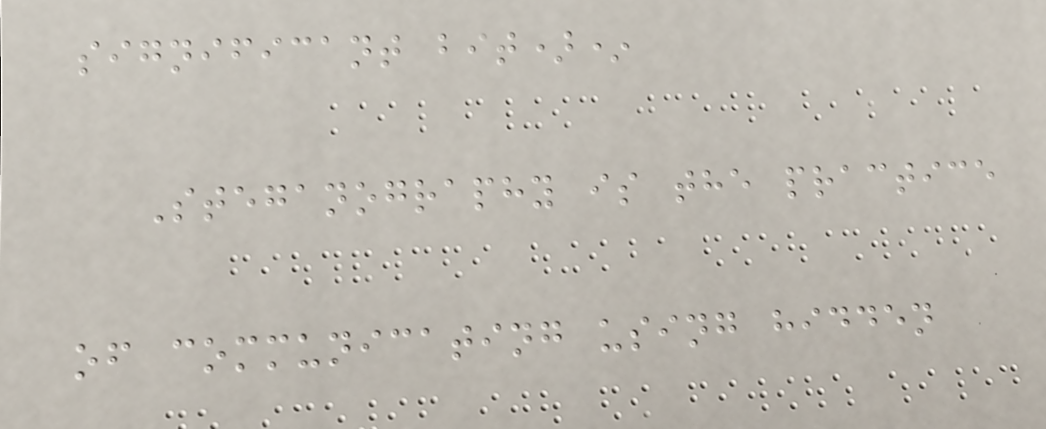significant bit)*
Steganography is the practice
of communicating using hidden
